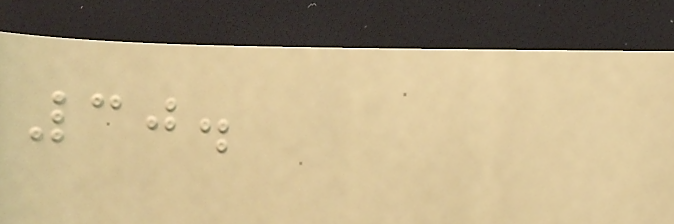30.
